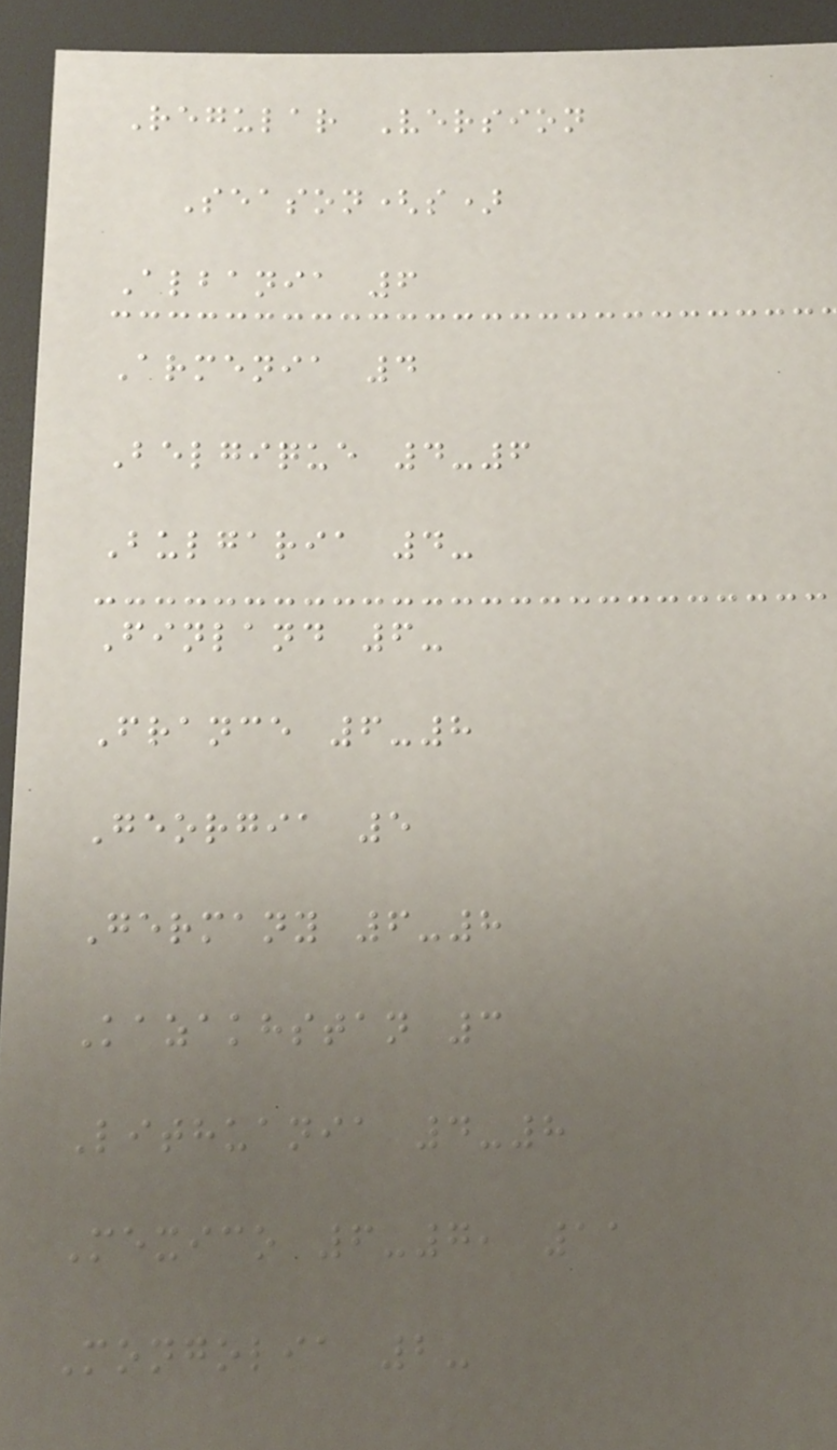Regular Version
Season(s)
Albania 6
Armenia 4
Belgique 4-6
Bulgaria 4-
Finland 6-
France 6-8
Georgia 5
Germany 6-8
Kazakhstan 3
Lithuania 4-8
Mexico 6-7, 11
Mongolia 2-
